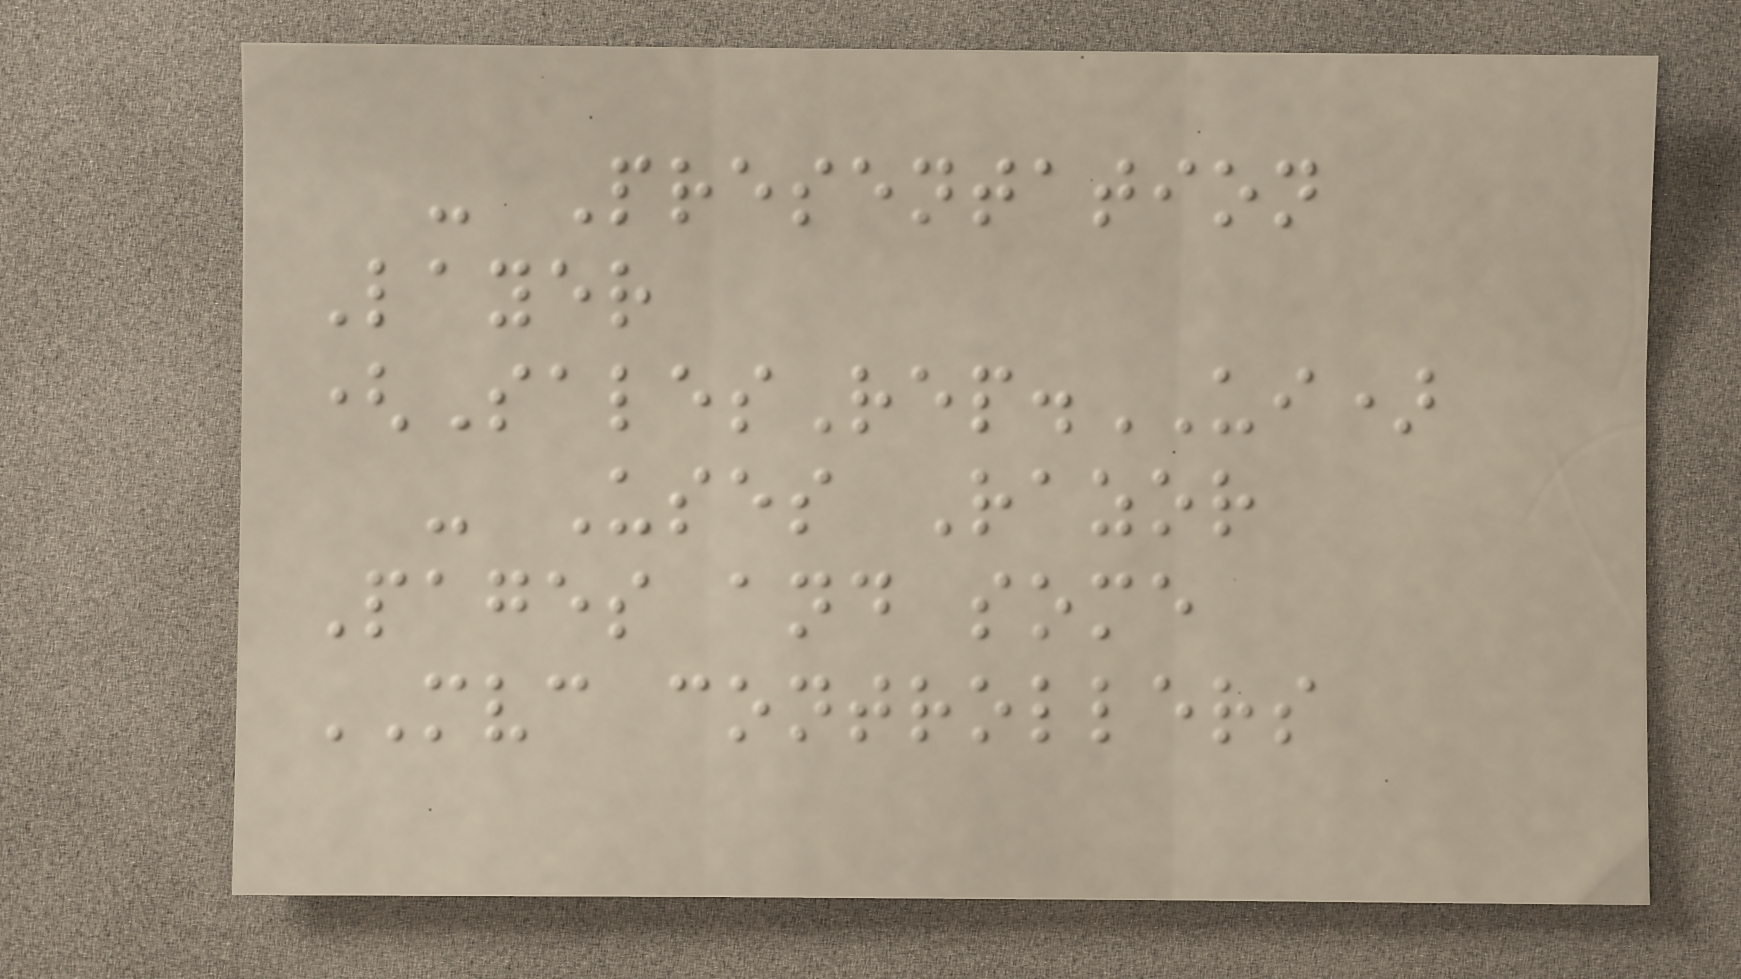- Presentation
Layer
(SalesRep.UI)
- Uses Razor
Pages and some
MVC controllers
